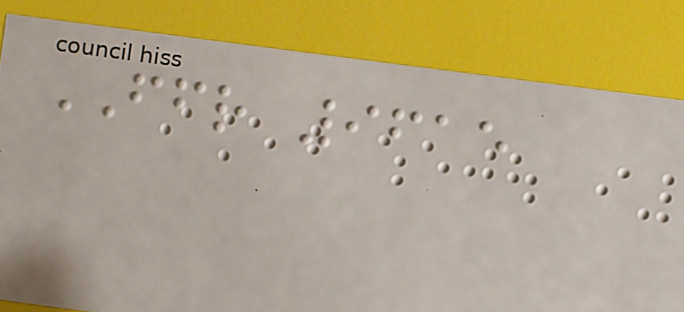FFR 9615
